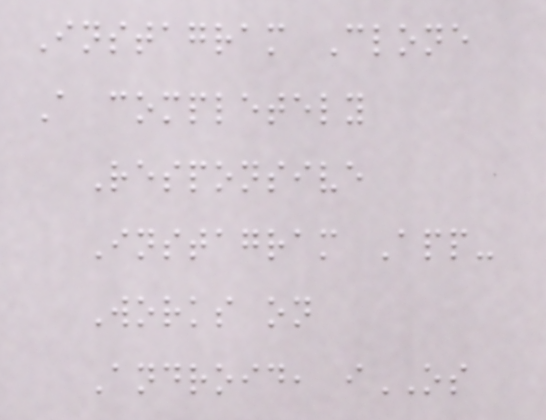Instagram Clone
A completely
Responsive
Instagram App-
Works on
Android, iOS
